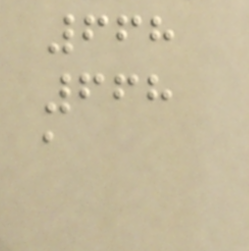668
668
a
